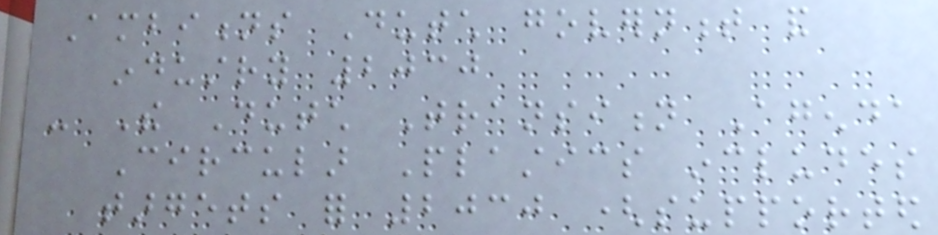Ambitions Dutch government and
industry 2030
- The Dutch Transition Agenda
Circular Plastics includes
targets for 2030 (supported
